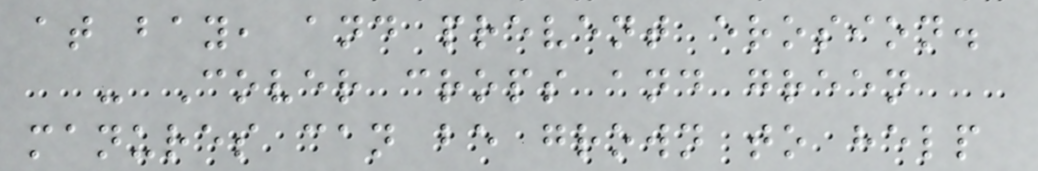at bay, and prevent erosion.
- Cover crops and green
manures can be grown to help
